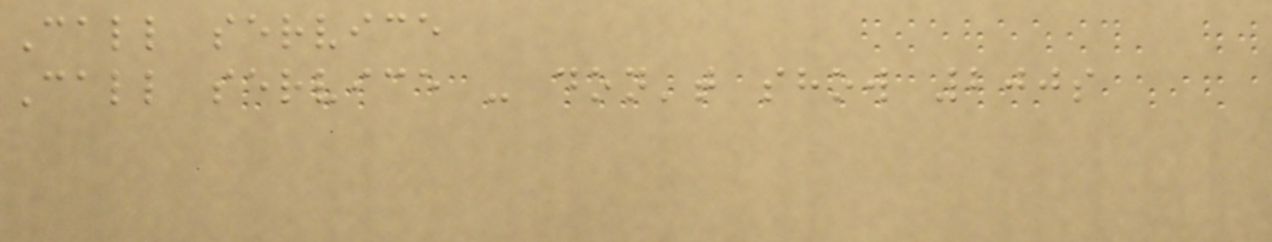Call service
Call service - don't show 200s
